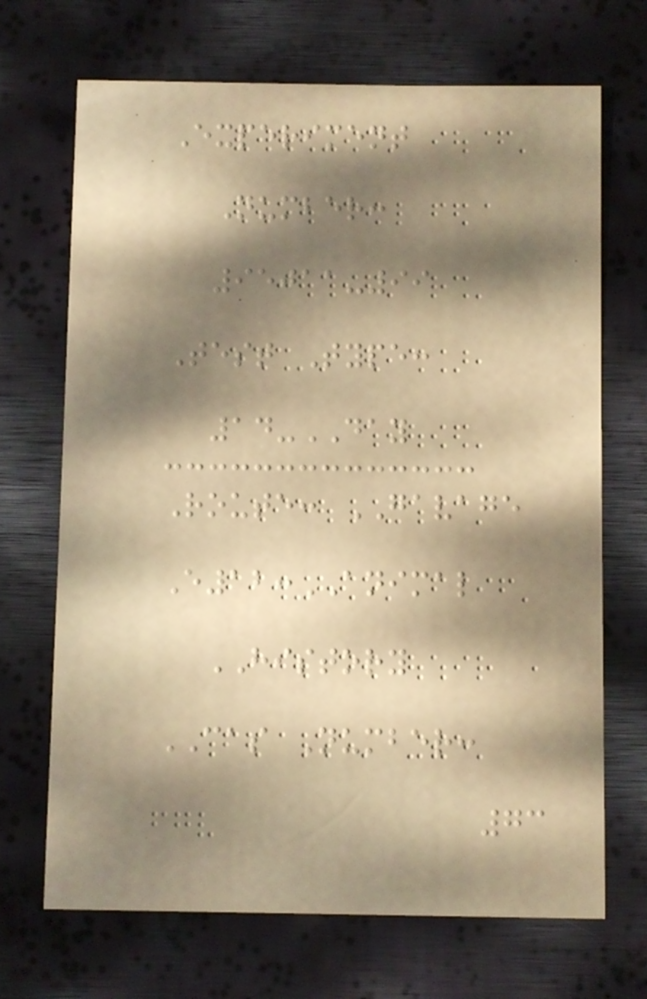Experiment
Number:
95011-99
Test Type:
14-DAY
Route: GAVAGE
E12:ANIMAL
HISTORY
CAS Number:
73
